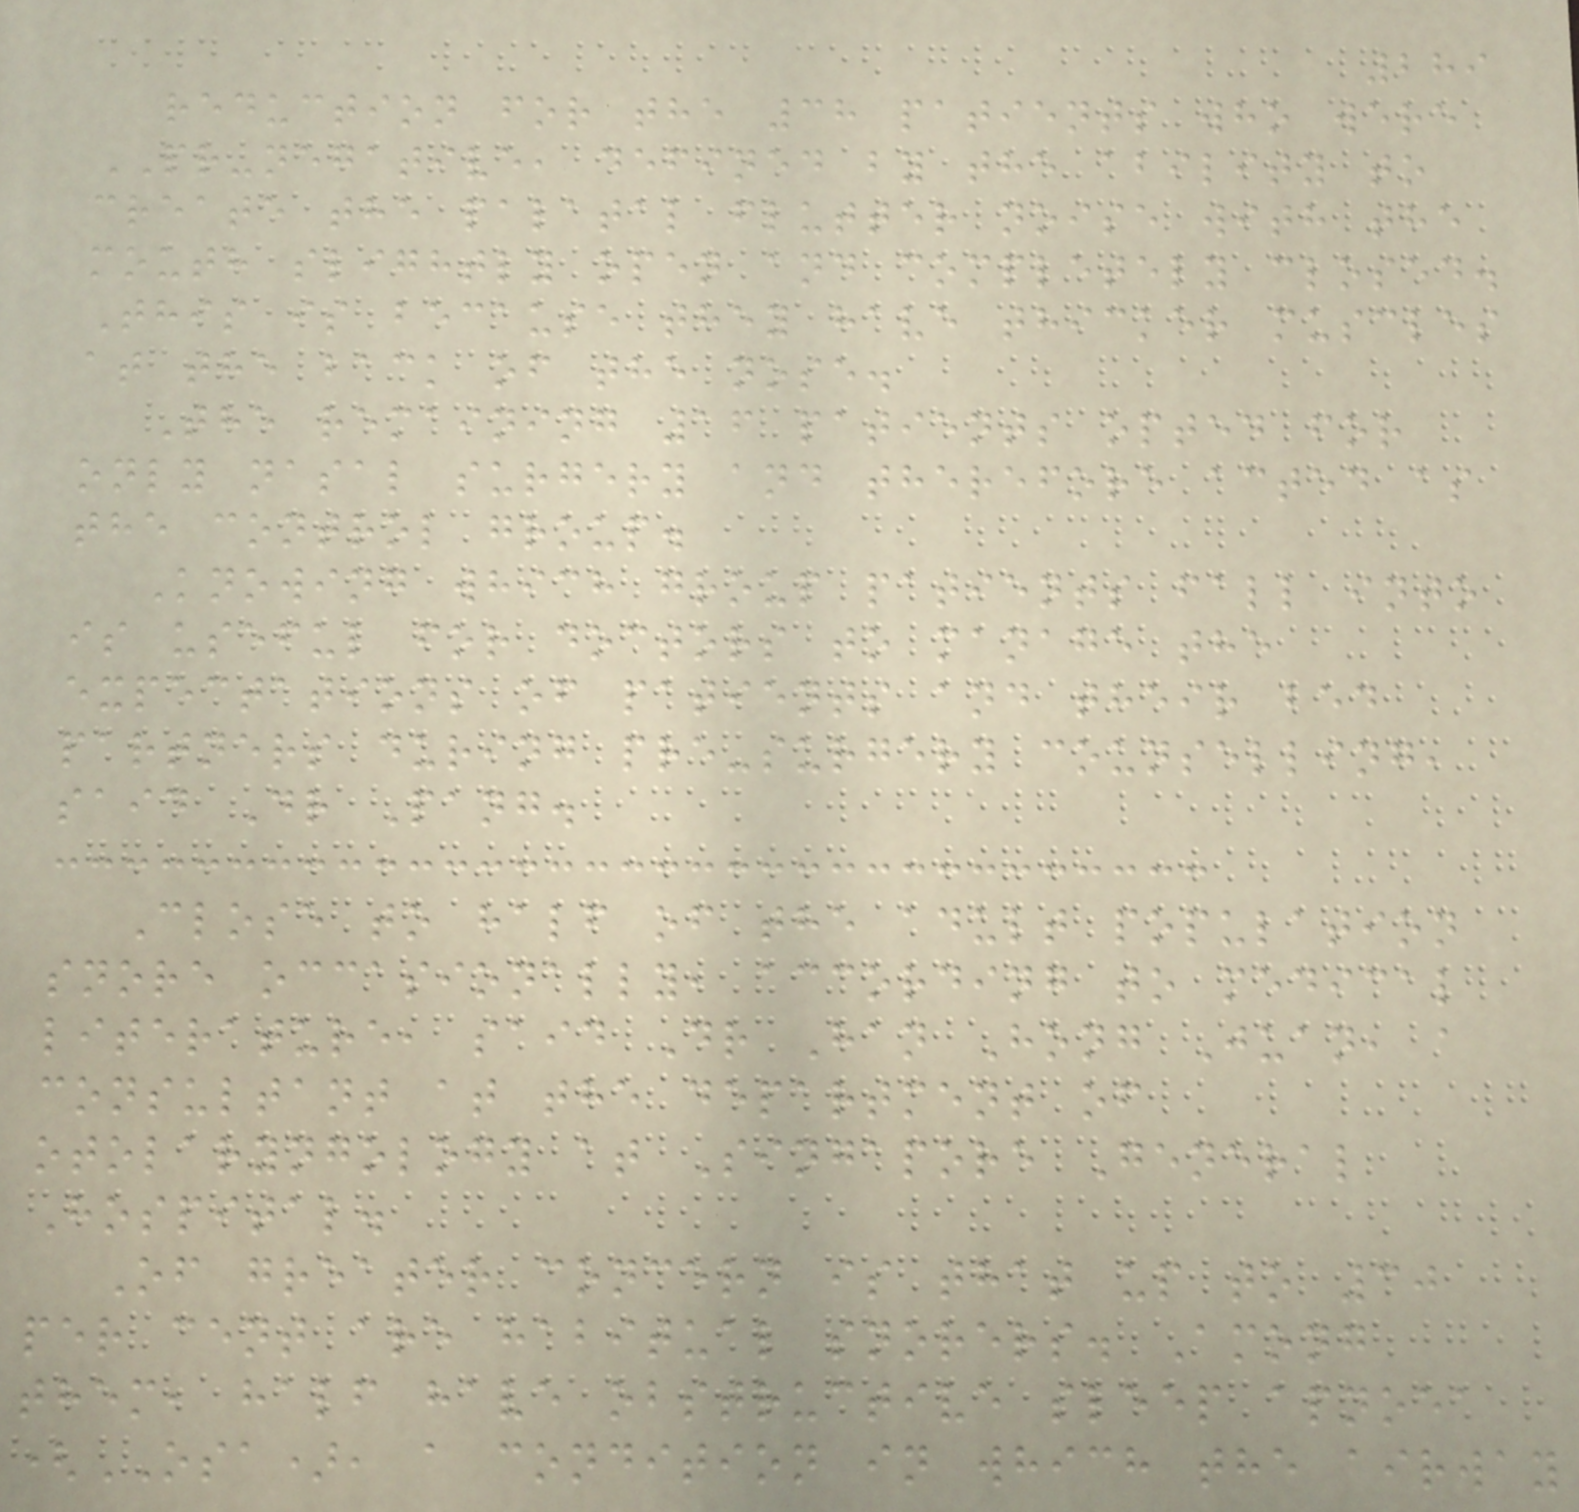289
reduction for the 38 patients who were
PR-negative, defined by the ability to
create the palatal flutter noise with the
mouth slightly open and completely closed.
This is because they have thicker muscles
at the back of the nose.
The remaining 16 patients opted for
only nasal surgery and therefore acted as
the control group.
Knowing which group patients fall into
is useful for doctors to manage the
expectations of patients and their bed
partners during pre-surgery counselling,
said Dr Pang.
Close to half of the adult population
snore occasionally, according to medical
literature, said Dr Han Hong Juan, a
consultant at the department of
otolaryngology at Singapore General
Hospital.
Of greater concern is that up to 30
per cent are habitual snorers. Among
them, half have obstructive sleep apnoea
(OSA), a condition in which the airway
